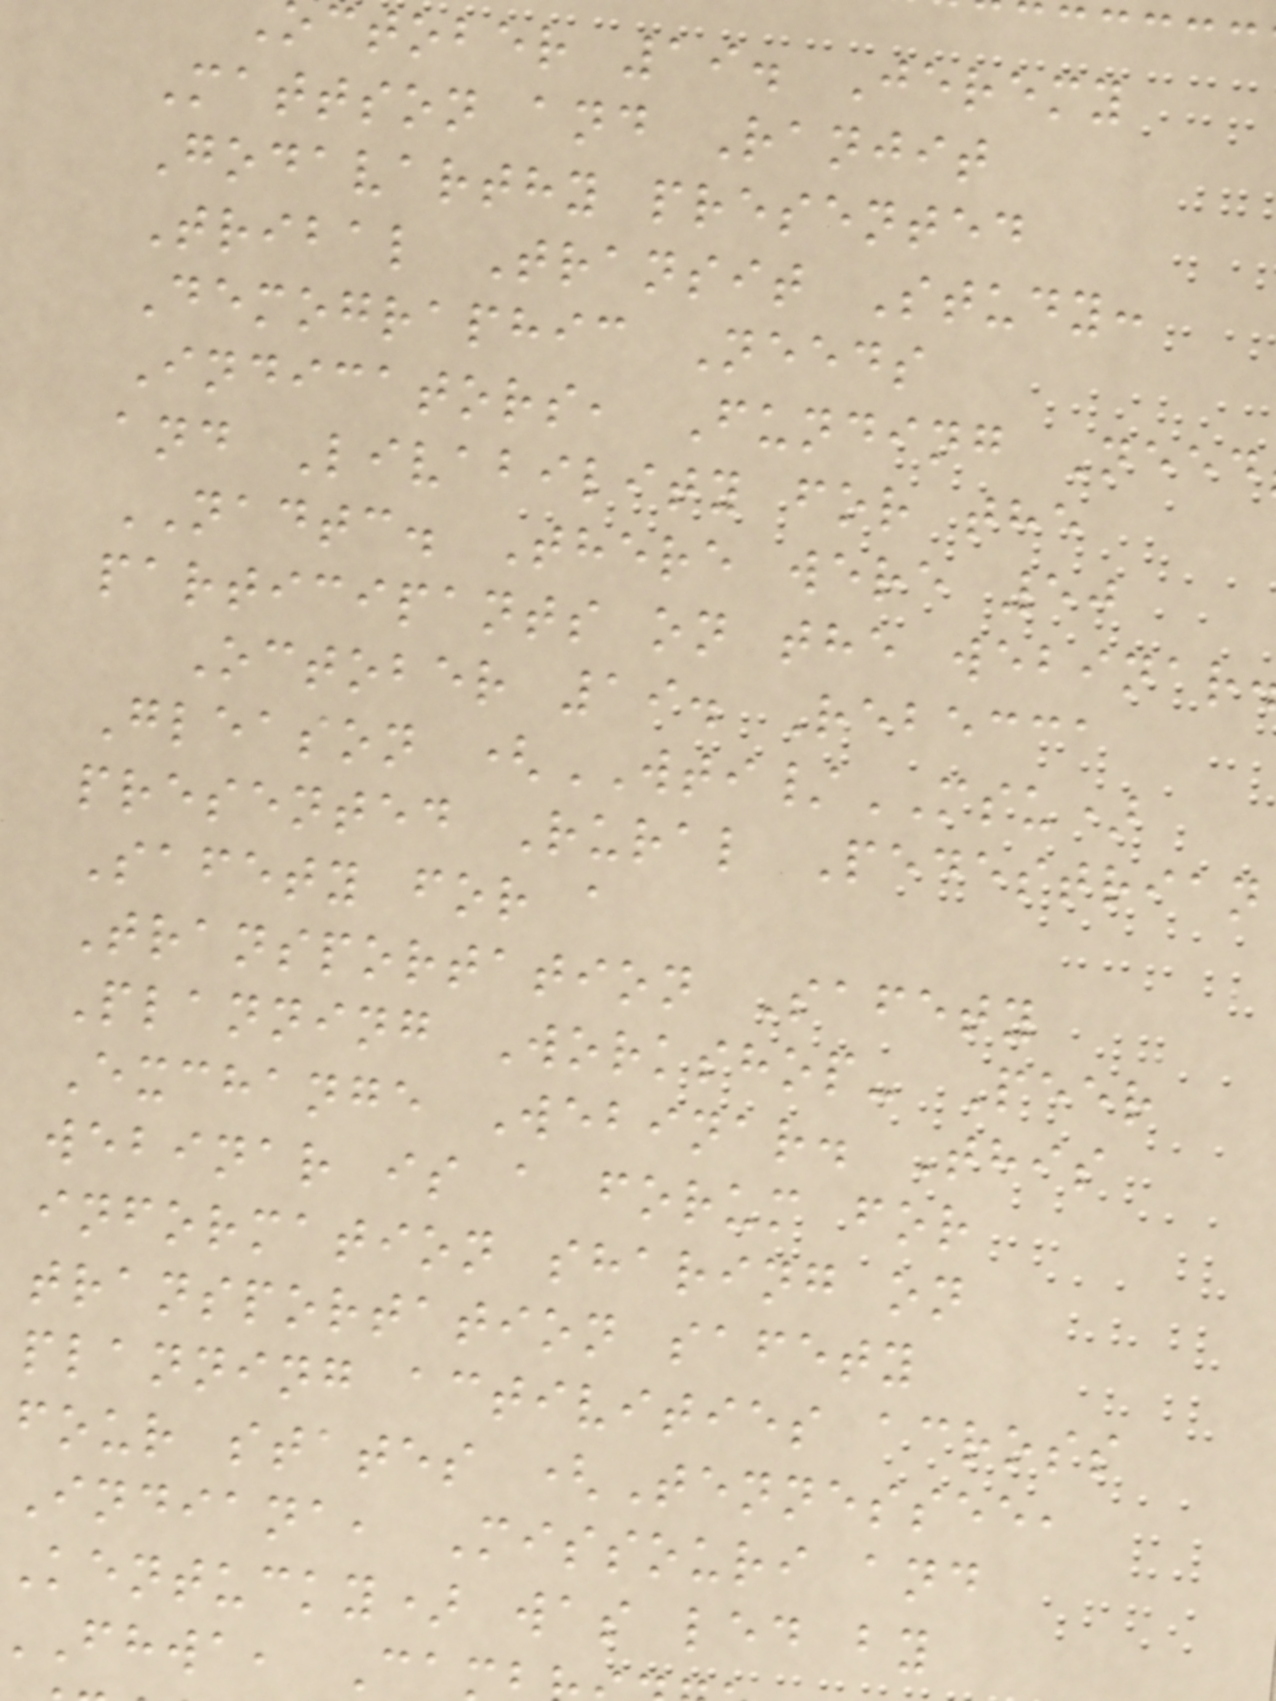ctober 19. Jeremy
Mattson and Ranjit
Godavarthy presented
Tribal Transit Study:
Demographic Needs
Indicators, Funding Need
and Livability for the
NADTC. There were 50
participants on the webinar
October 19. Rebecca
Gleason (WTI/MSU)
presented Rural Pedestrian
Safety for a
Transportation Safety
Planning Workshop- Peer
Exchange Webinar. This
webinar is a forum for
information sharing on
transportation safety
planning activities across
four states (Tennessee,
Indiana, Missouri and
Kentucky) was led by
fhwa, Ca
